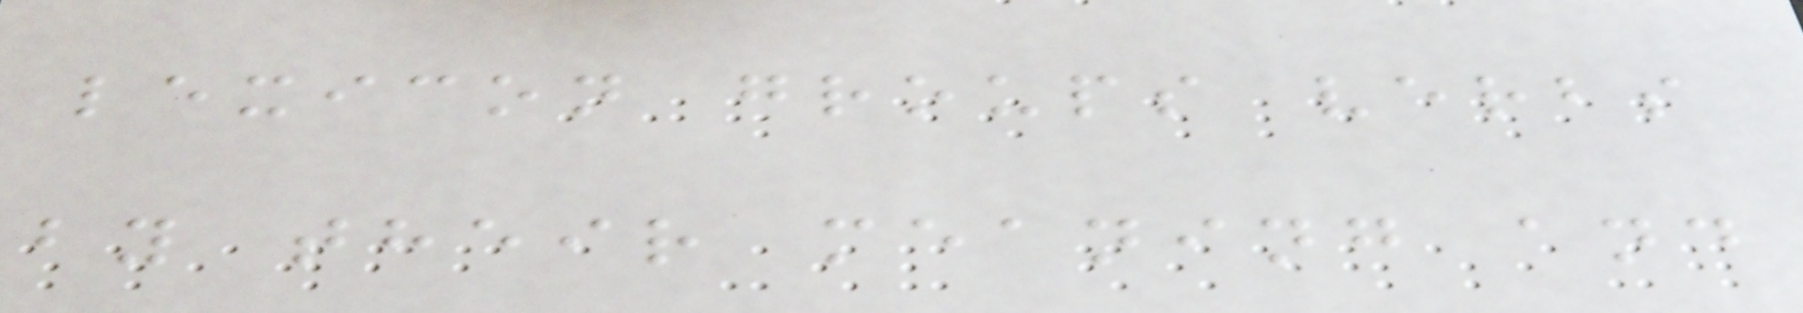lexicon groups verbs
by their meaning and
